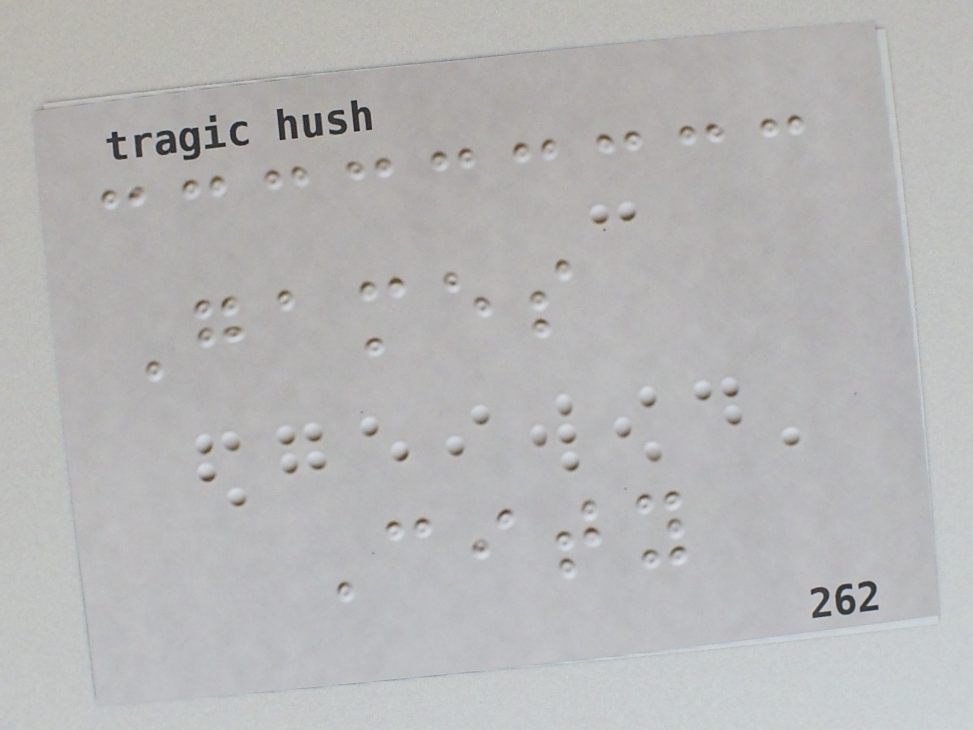Games
City
